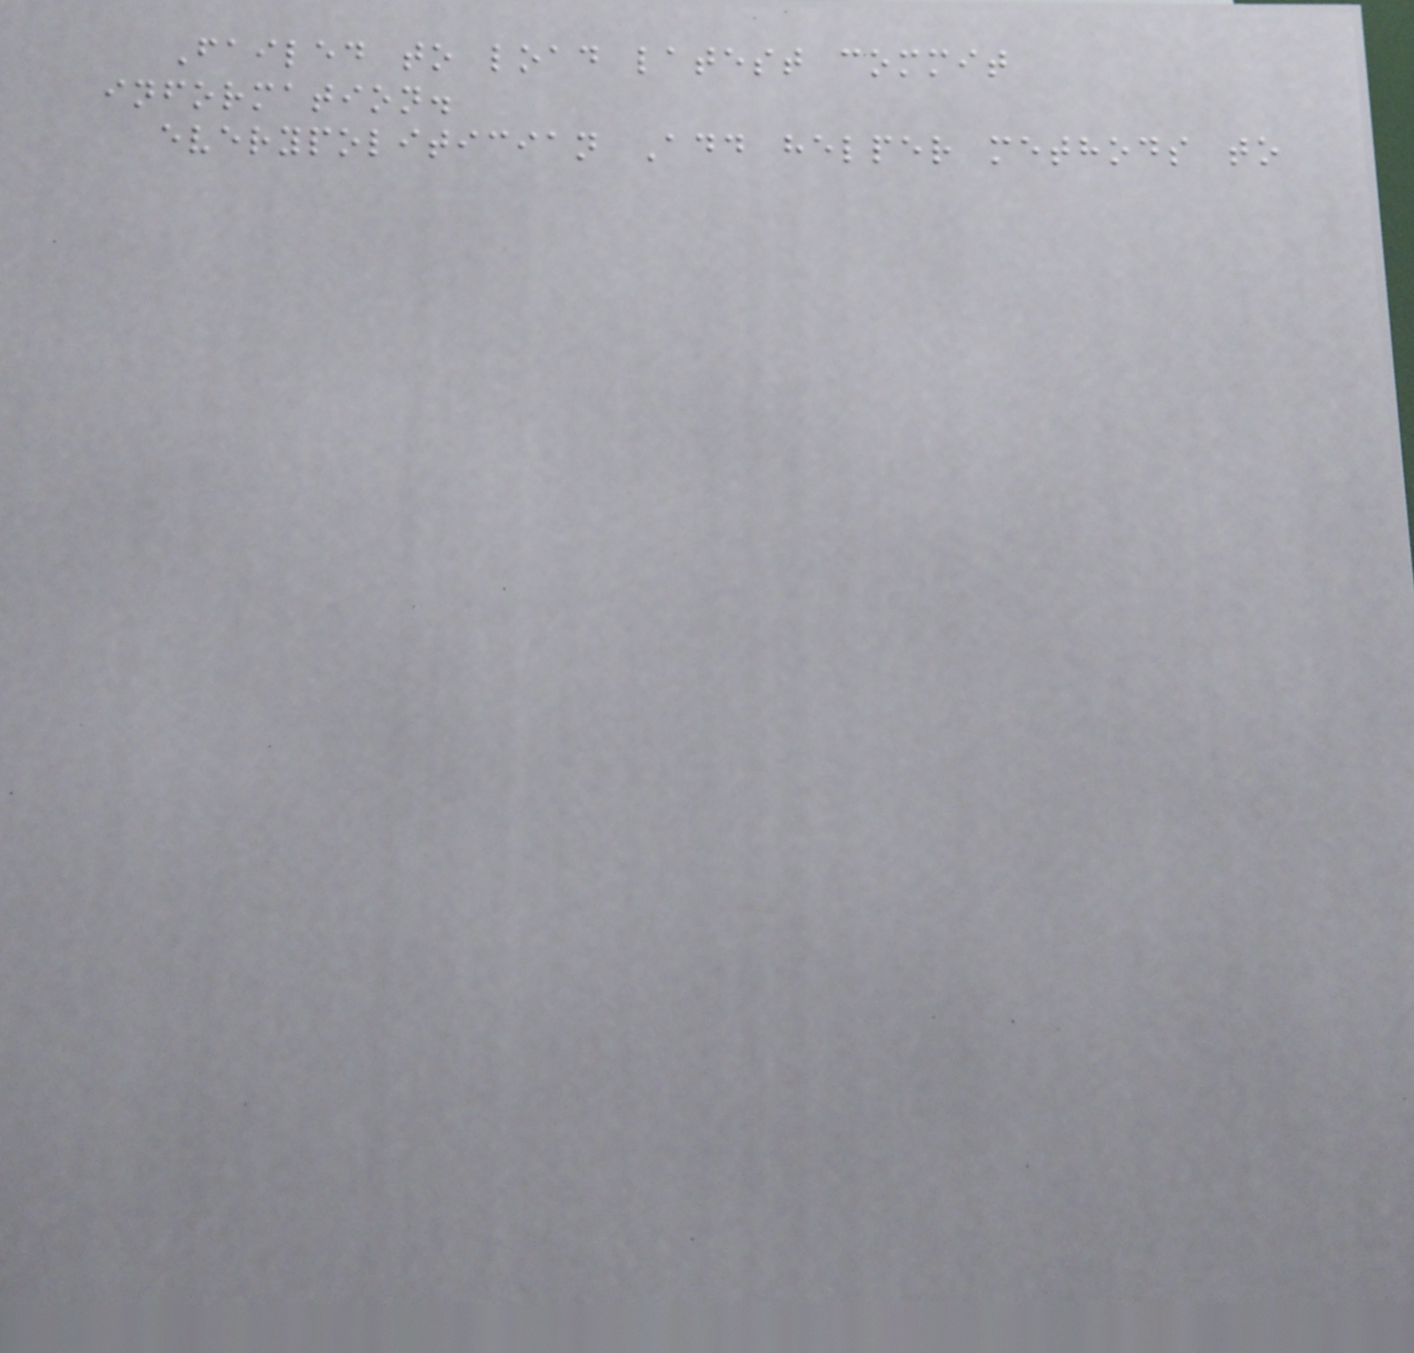Failed to load latest commit
information.
everypolitician Add helper methods to
